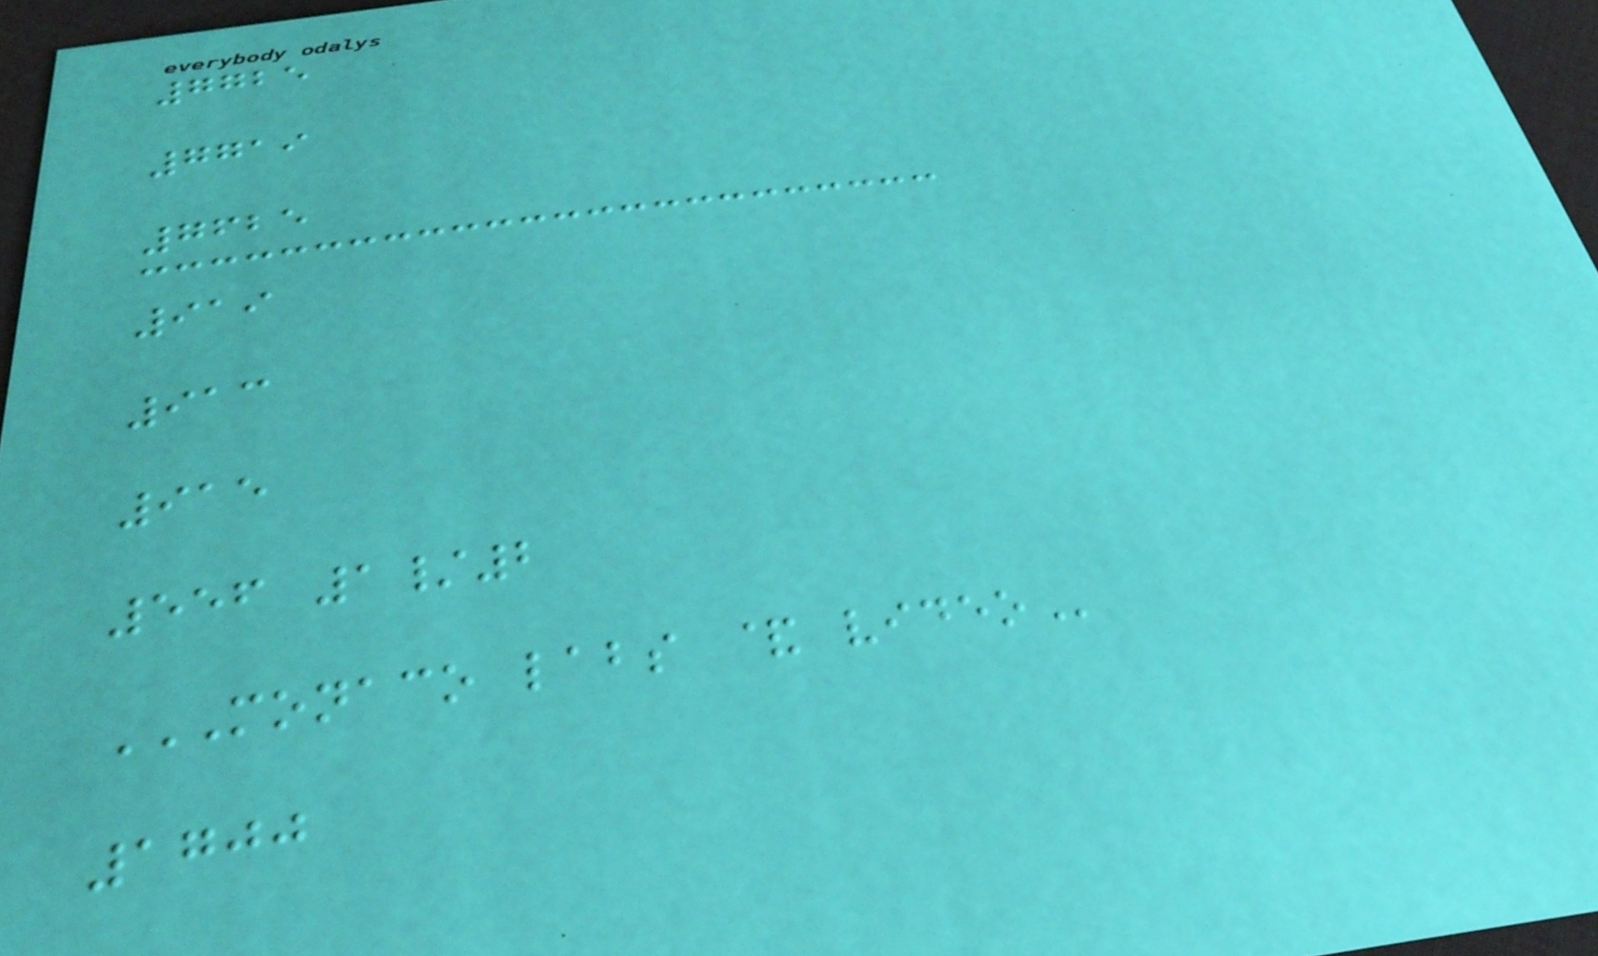7725
7719
7625
919
913
915
556 1/2
MONACO LABS & VIDEO
1700
